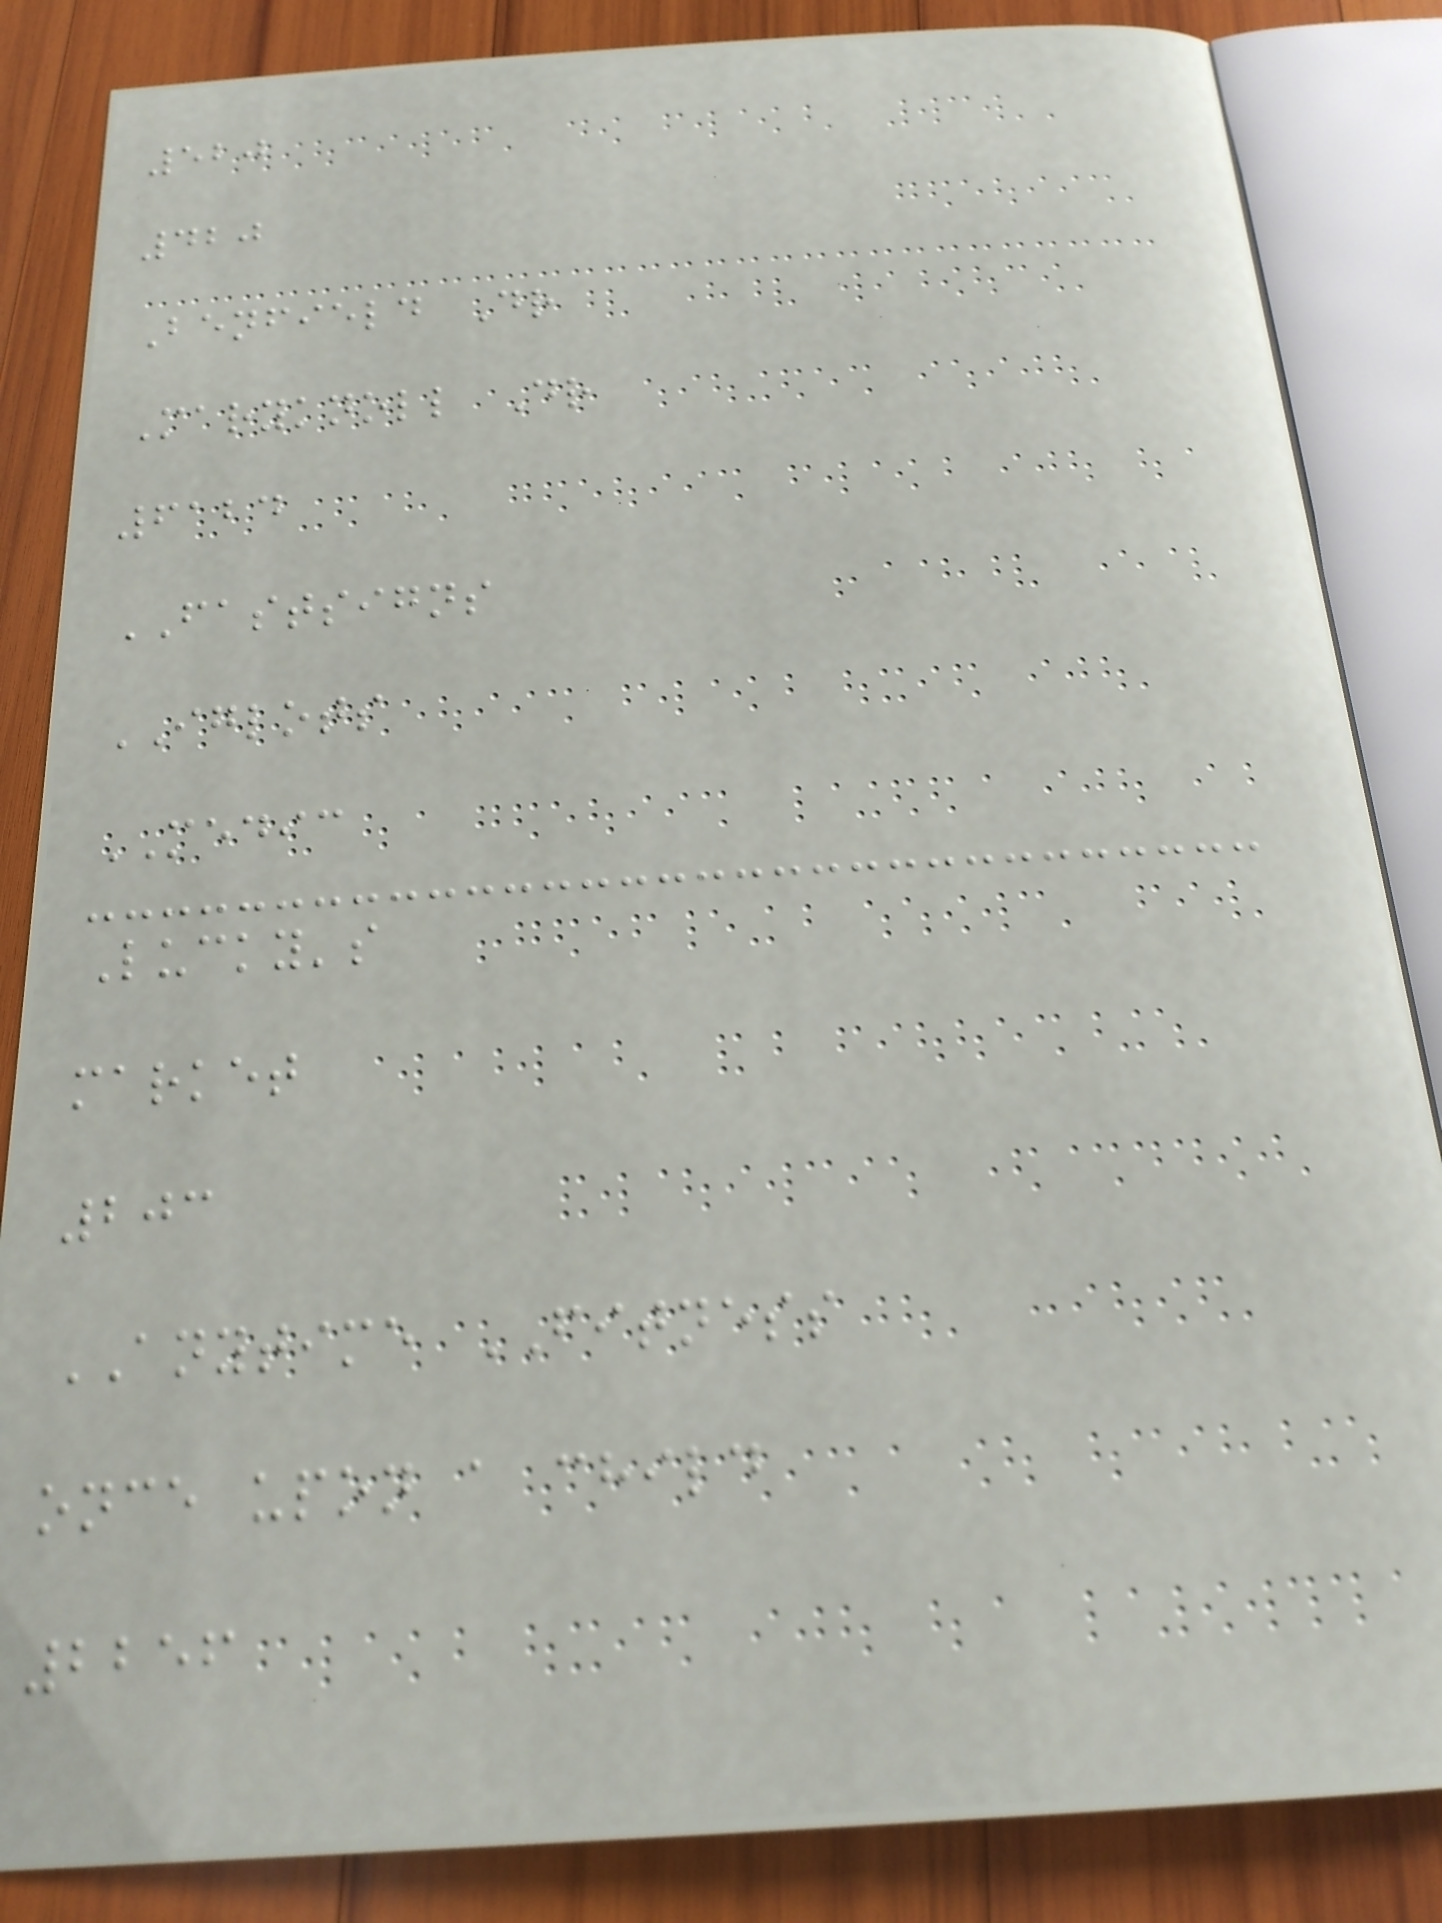520
420
Benfield Dr
Maryknoll Dr
6124
FASTSIGNS
IGLOTS
MEDIC
Lucky's
market
203
ANYTIME FITNESS
once upon a child
2256
